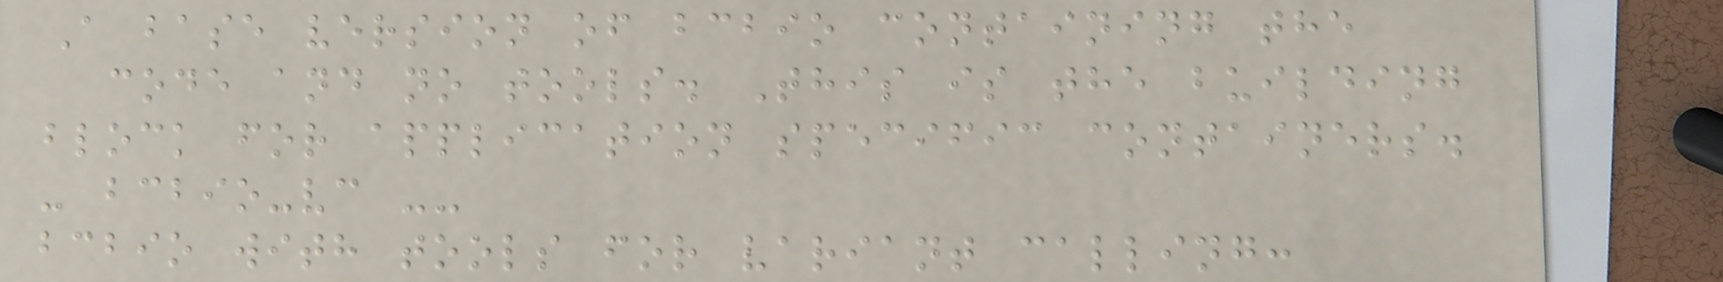A base version of bcbio containing the
code and no tools. This is the building
block for application specific containers.
- bcbio-vc --
bcbio with tools for variant calling:
